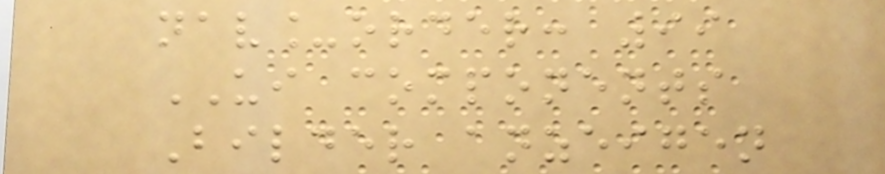nav_order: 99
UI components
Bilder anzeigen
